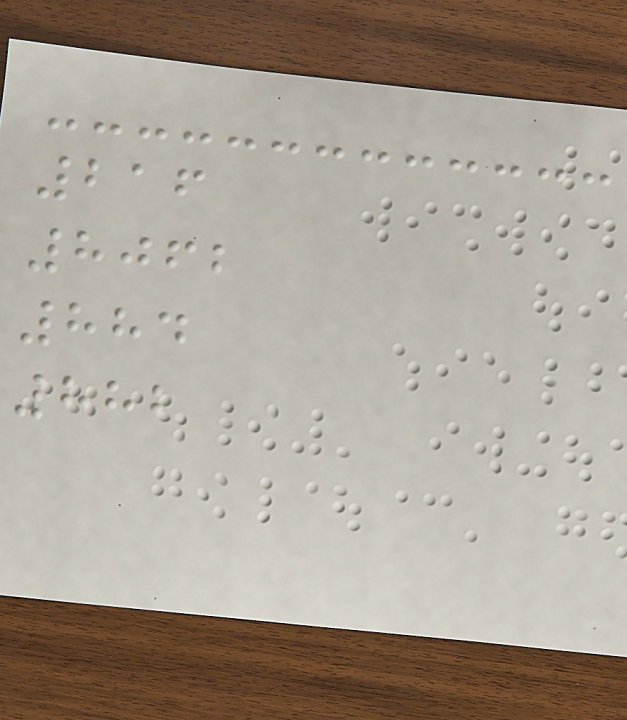216
8062
884
882
